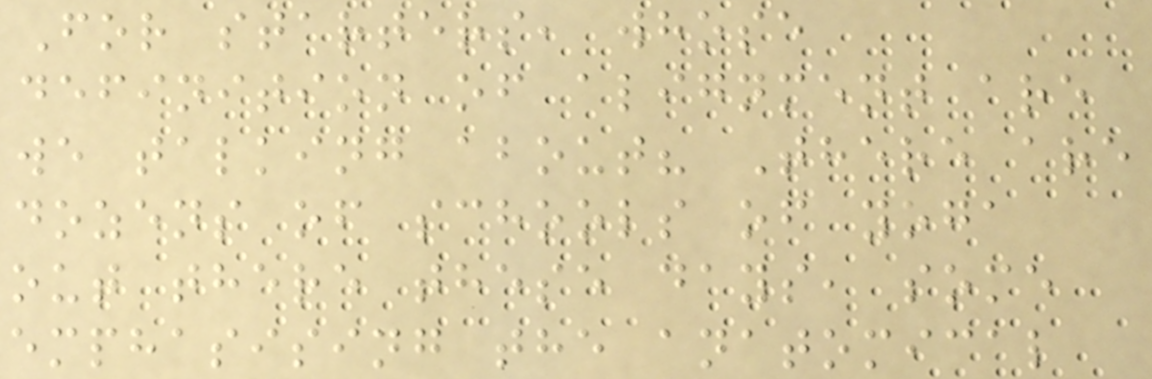For starters, whose
definition of alignment are
we talking about? There are
dozens of schools of yoga
out there these days, some
emphasising the anatomical
